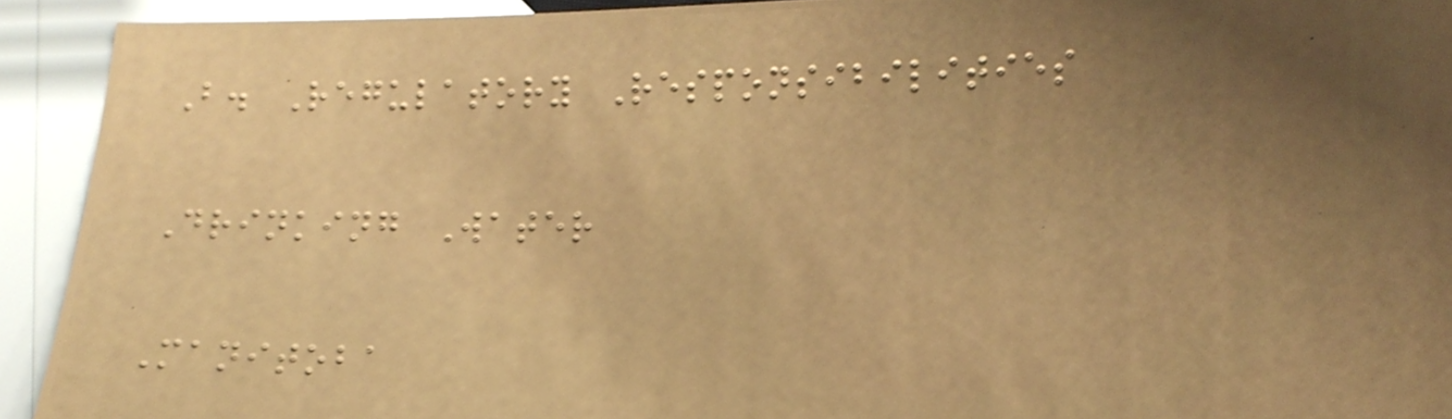B. Regulatory Responsibilities
Drinking Water
Manitoba
